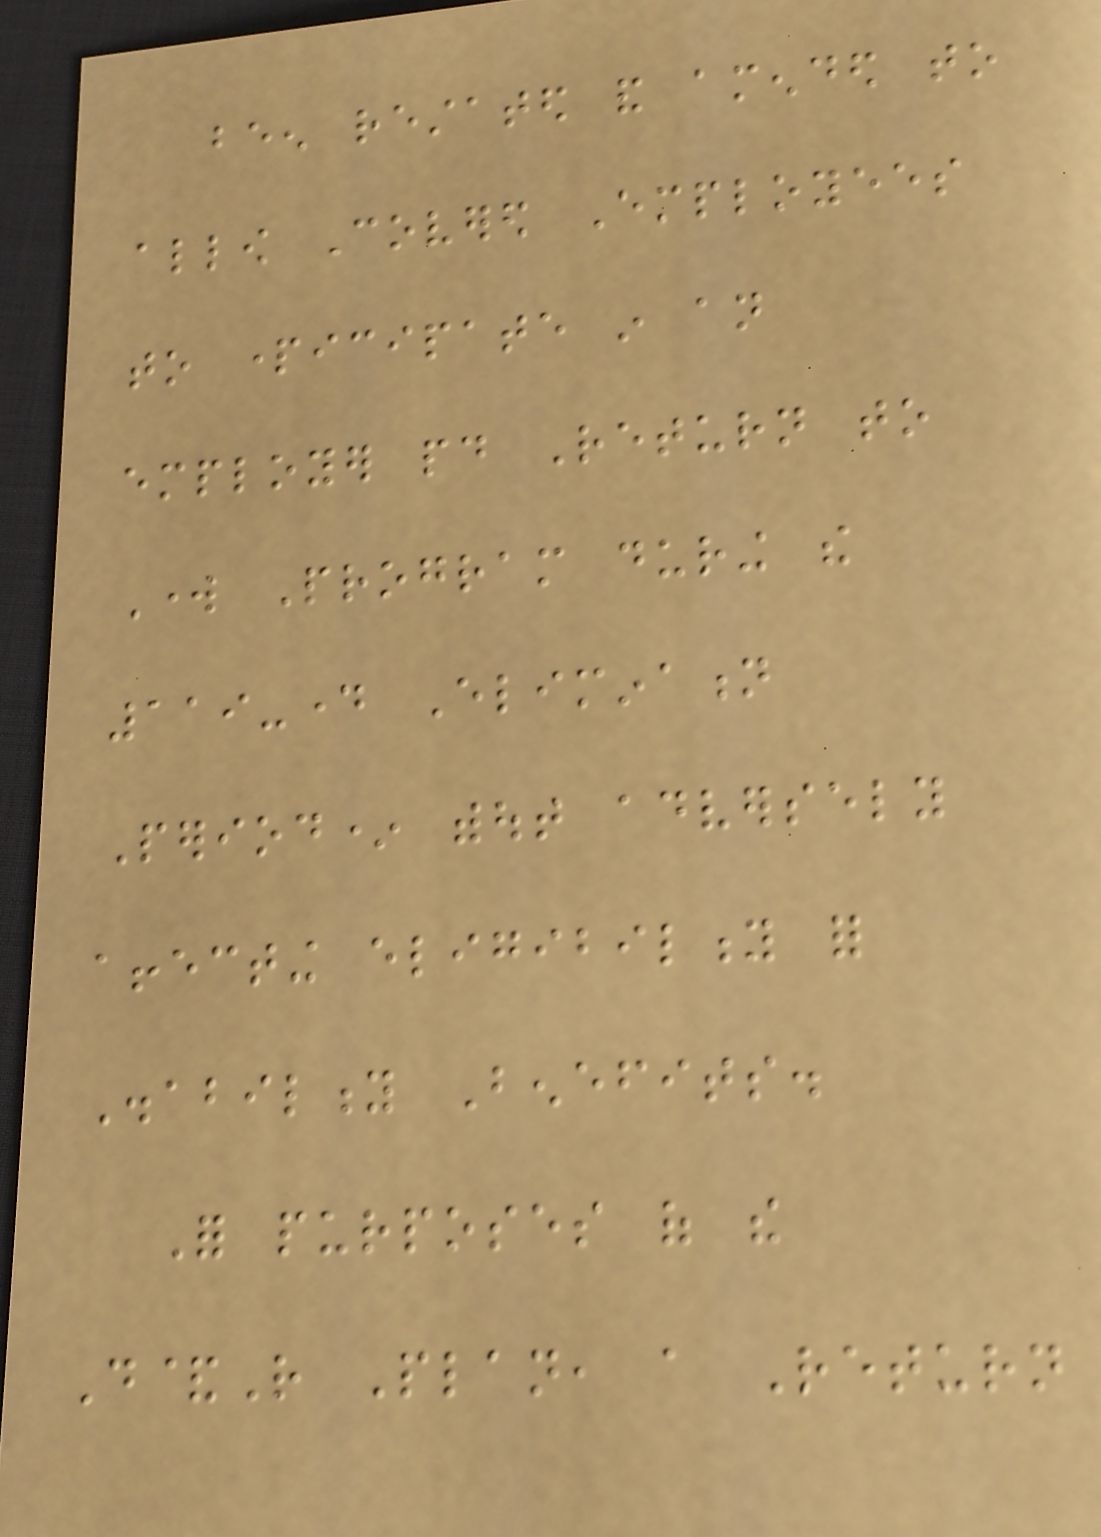been restated and amended to
allow Covered Employees
to participate in an
employer paid Return to
Work Program during the
119-day Elimination
Period* without adversely
affecting eligibility for
Disability Benefits.
For purposes of the
D&R Plan, a Return
